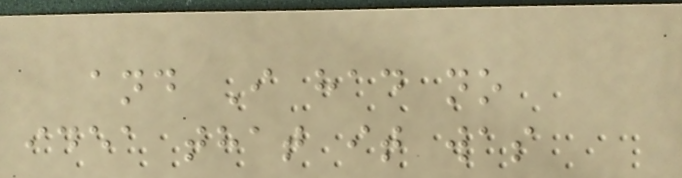and I had no
idea that it was
